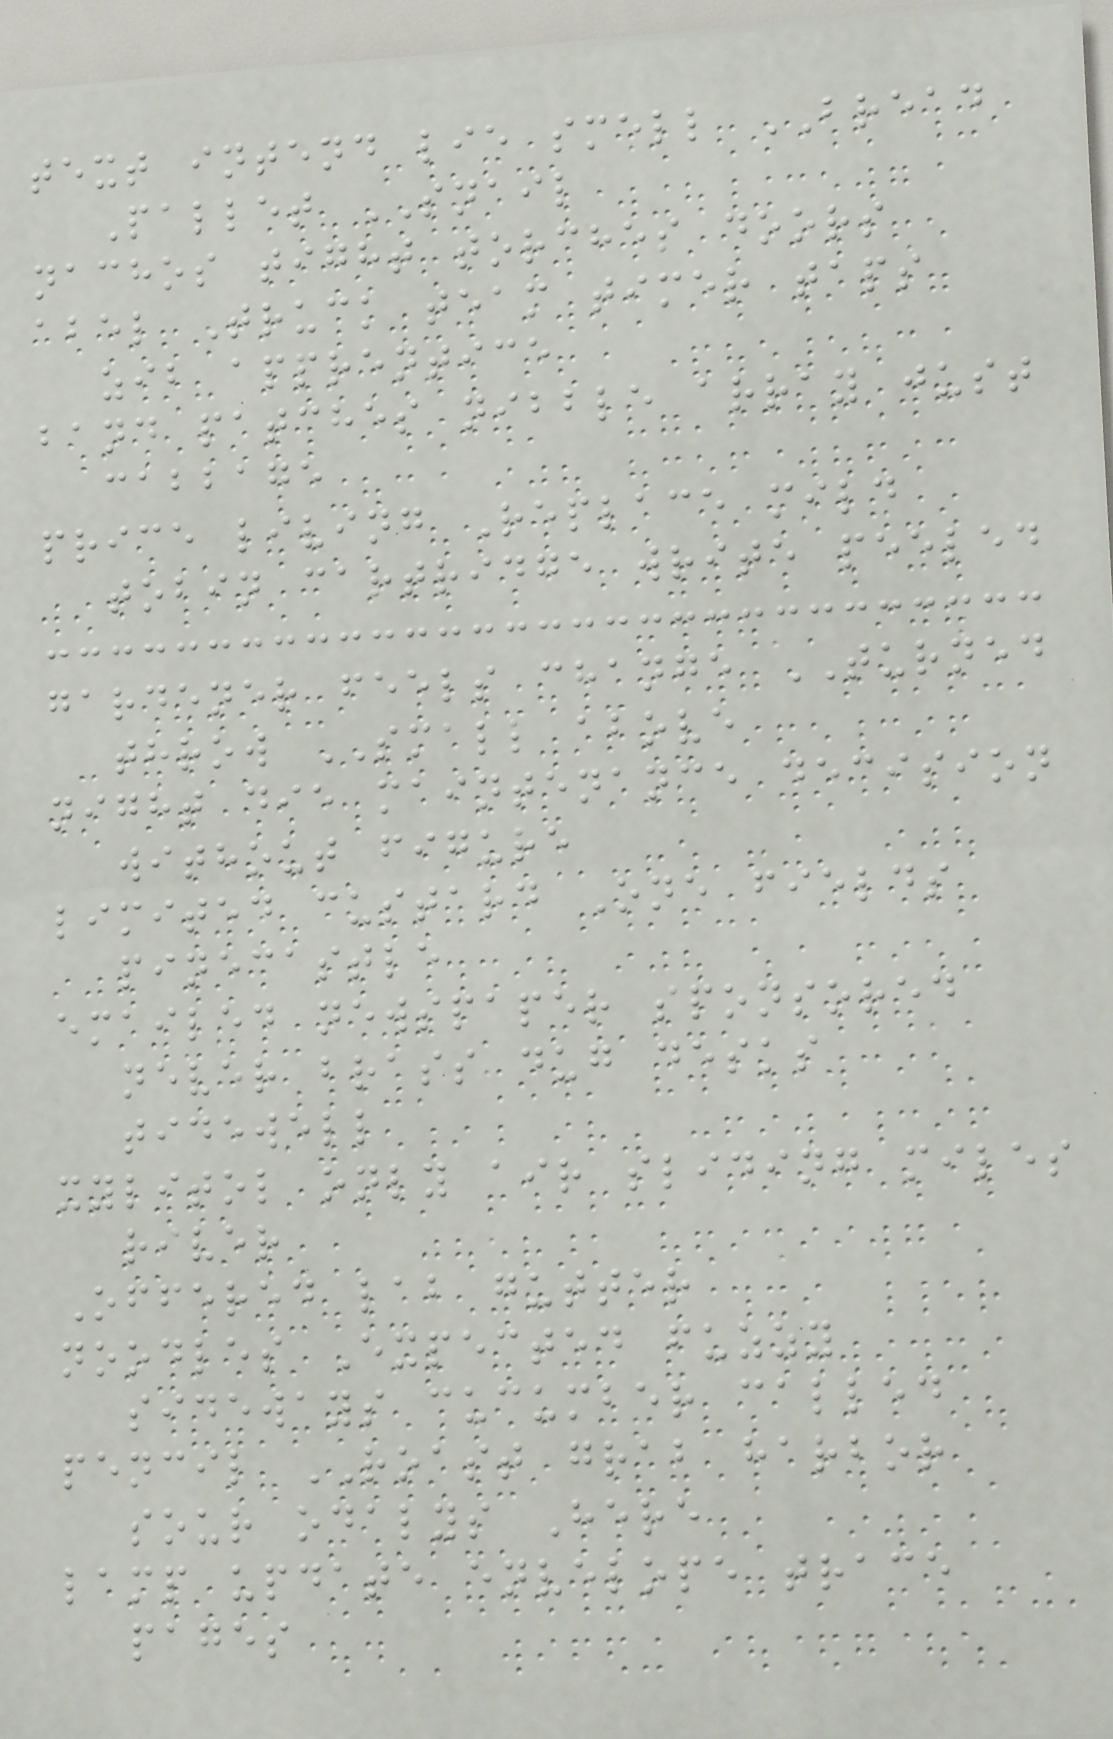text intend lie smell BREAD
Pallet SNAIL
nachos tight torches doors
abel Truck team timer taps
zib apprentice
band patches nibble array just
cabbage
price living Replace mild
tobin cartridge write peeled
gardener feels change TURNED
throw SMALL above
night die maintenance decision
without figure
limited custard One fields
pinecastle
emailed newspaper sponsored
never brass dug desks
tidewell
xylitol only air sliding miles
river
Offered lab gutter
noodles Expected fuzzy
sideways cucumber called
pencil ROAST grab harbor
sour odalys Here
lamp update envelope trace
pages
